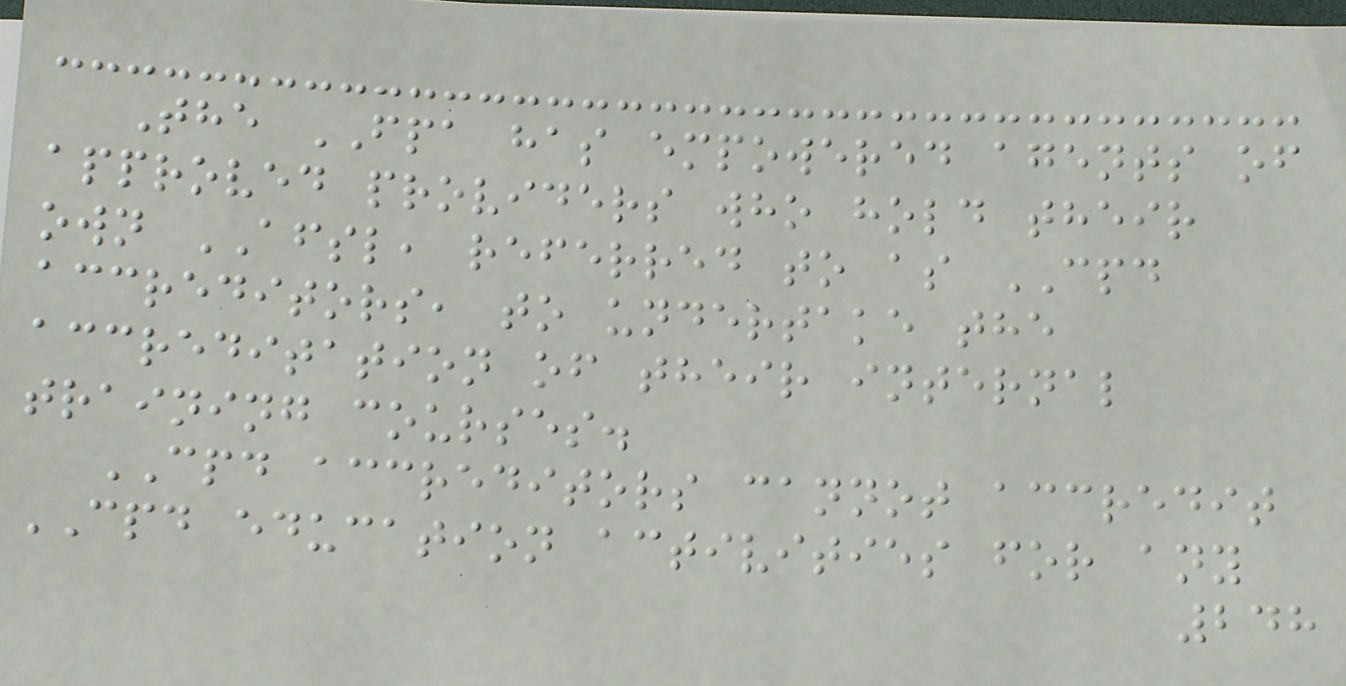The FPA has empowered agents of
approved providers who hold their
own AFSL, referred to as CPD
accreditors, to undertake the
accreditation of their internal
training courses.
CPD accreditors cannot accredit
CPD education activities for any
248
